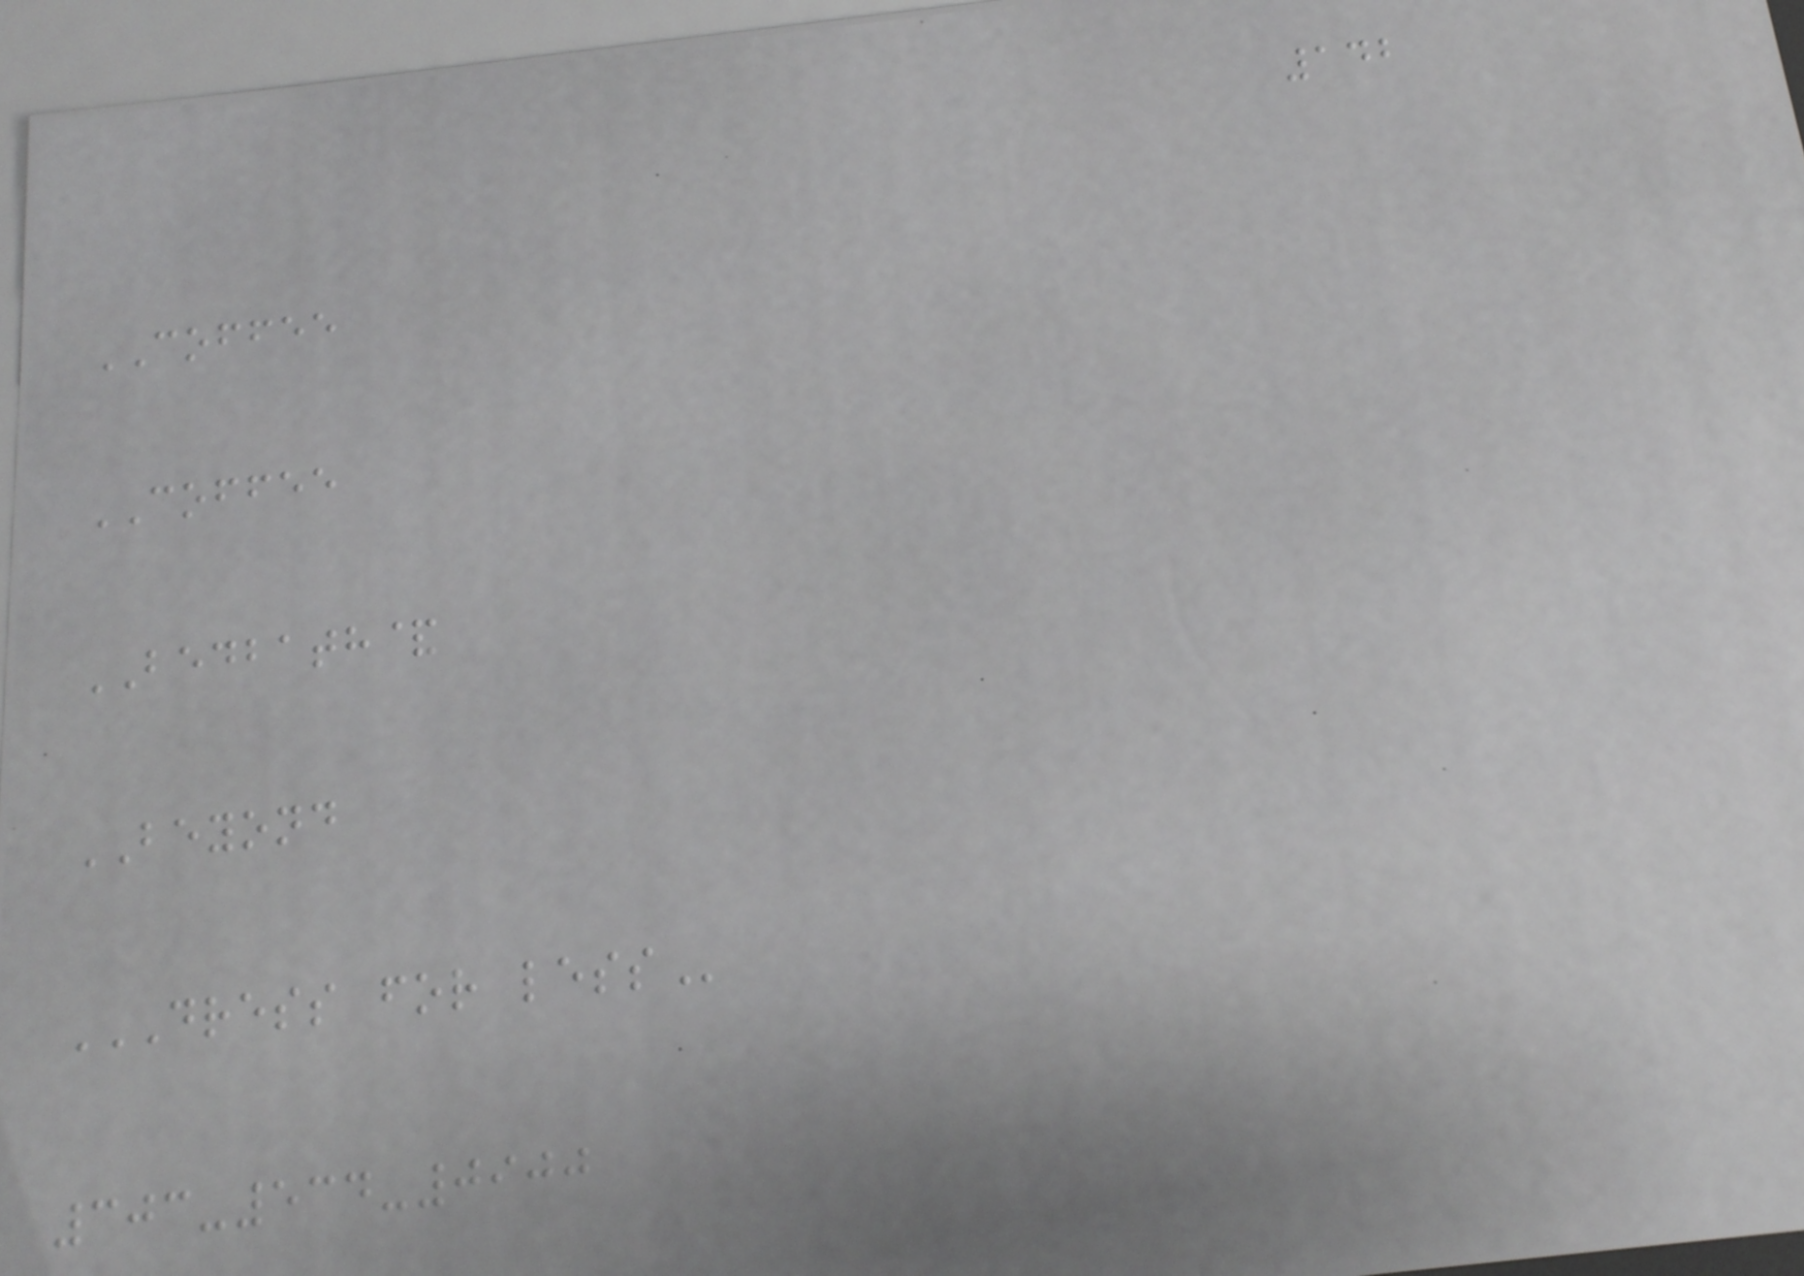142
COFFEE
COFFEE
BEDBATH&
BEYOND
DRESS FOR LESS
303-534-0900
